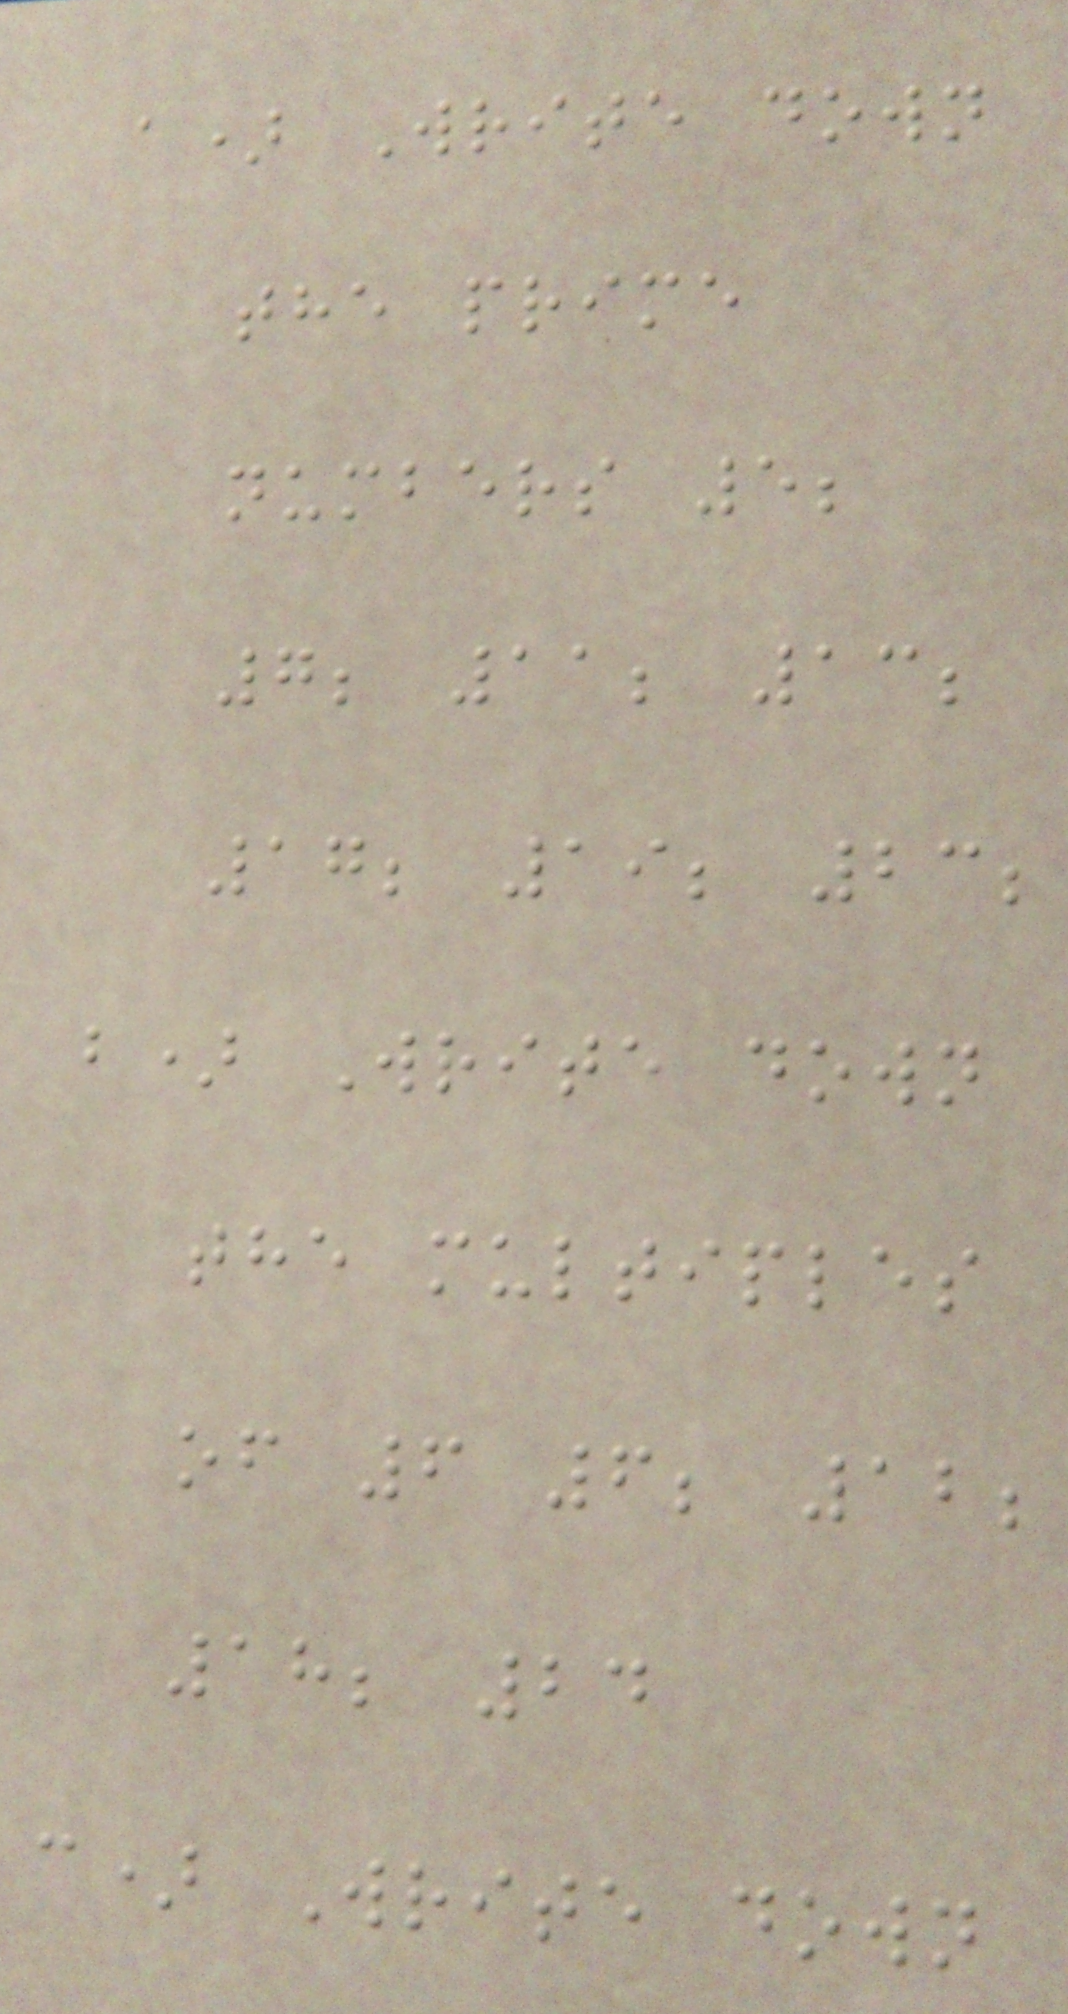a) Write down
the prime
numbers 5;
7; 11; 13;
17; 19; 23;
b) Write down
the multiples
of 6 6; 12;
18; 24
c) Write down
